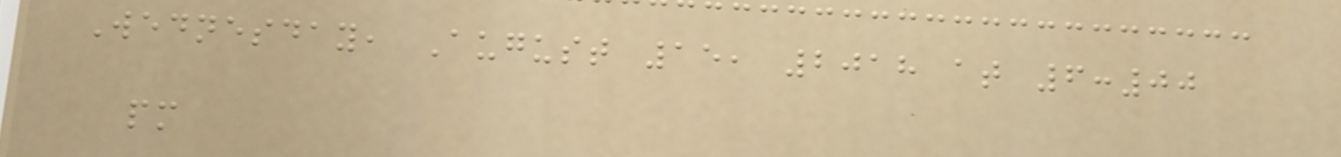Wednesday, August 15, 2018 at 6:00
pm
